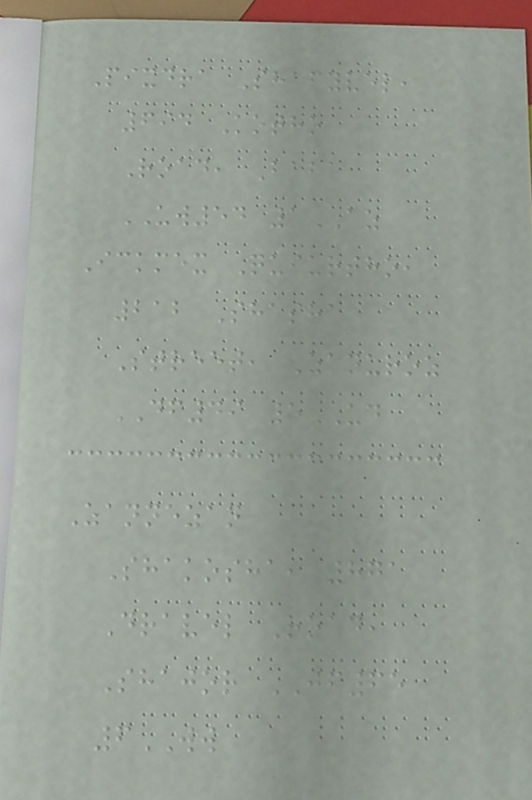Pixdra Shafyvel,
694 Kotho
Road, Baba
UW54 1AZ
Ickmex Quiurtho,
212 Shasha
Street, Zanuroz
DF49 5UD
Zannezan
Shakosha, 871
Dravel Road,
Shajor JF65
6WW
